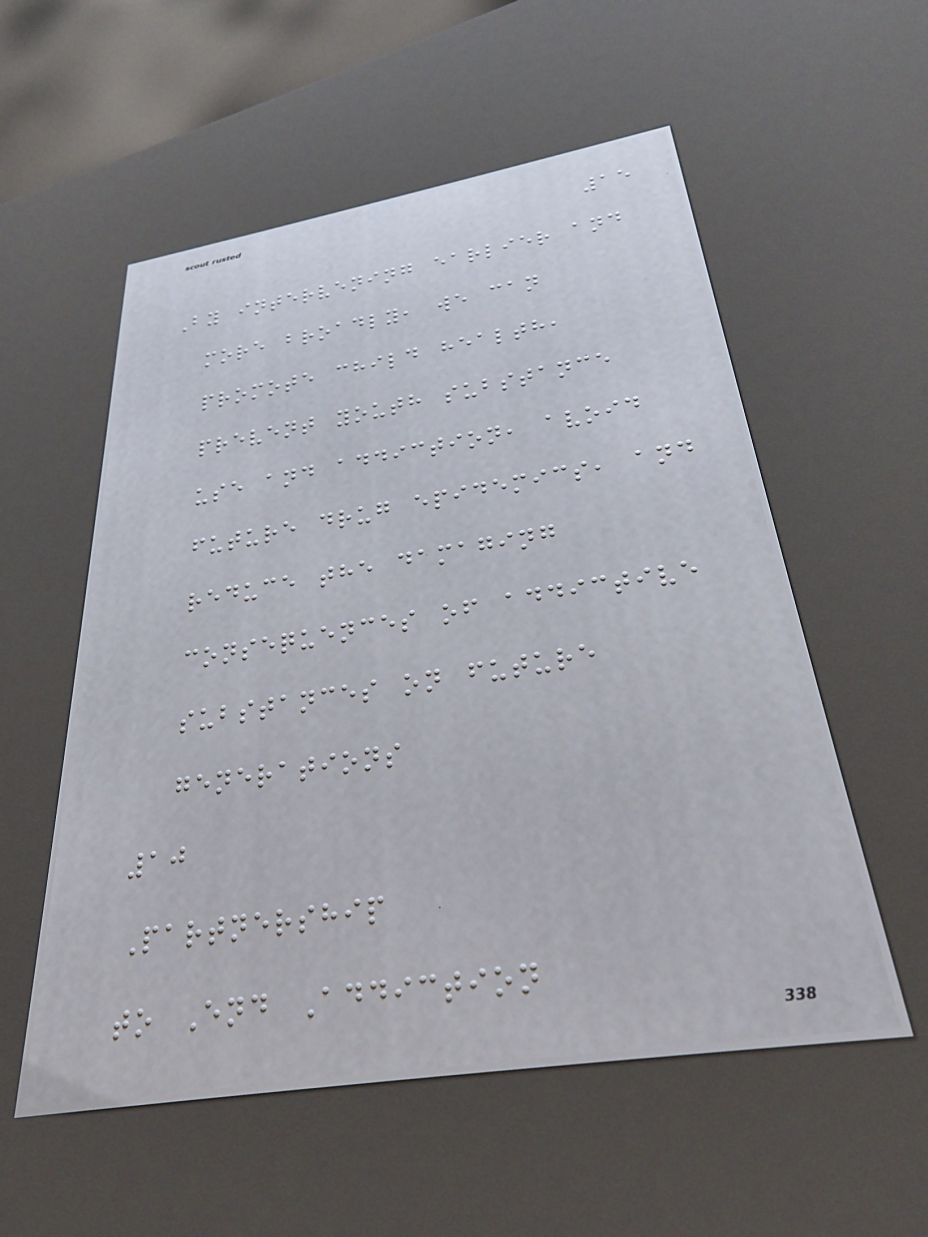15
By intervening earlier and
more broadly, we can
promote child health,
prevent youth substance
use and addiction, avoid
future drug epidemics, and
reduce the damaging
consequences of addictive
substances on future
generations
10
Partnership
to End Addiction
